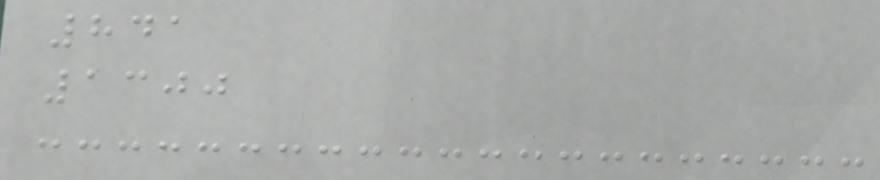841
1300
